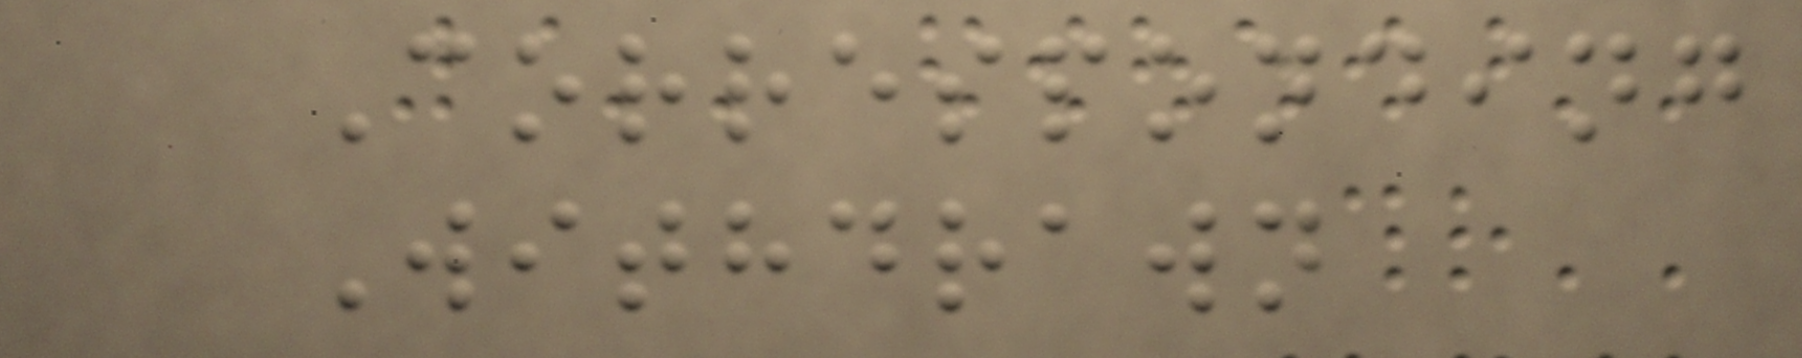Corresponding
Withdrawn
